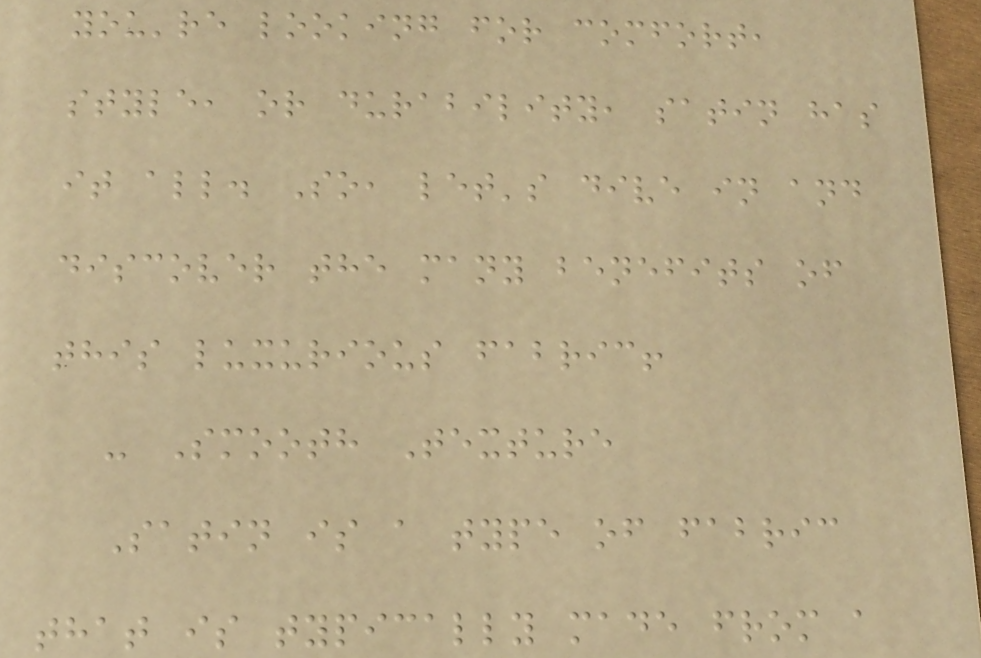you're looking for comfort,
style, or durability, satin has
it all. So, let's dive in and
discover the many benefits of
this luxurious fabric!
- Smooth Texture
Satin is a type of fabric
that is typically made from a
